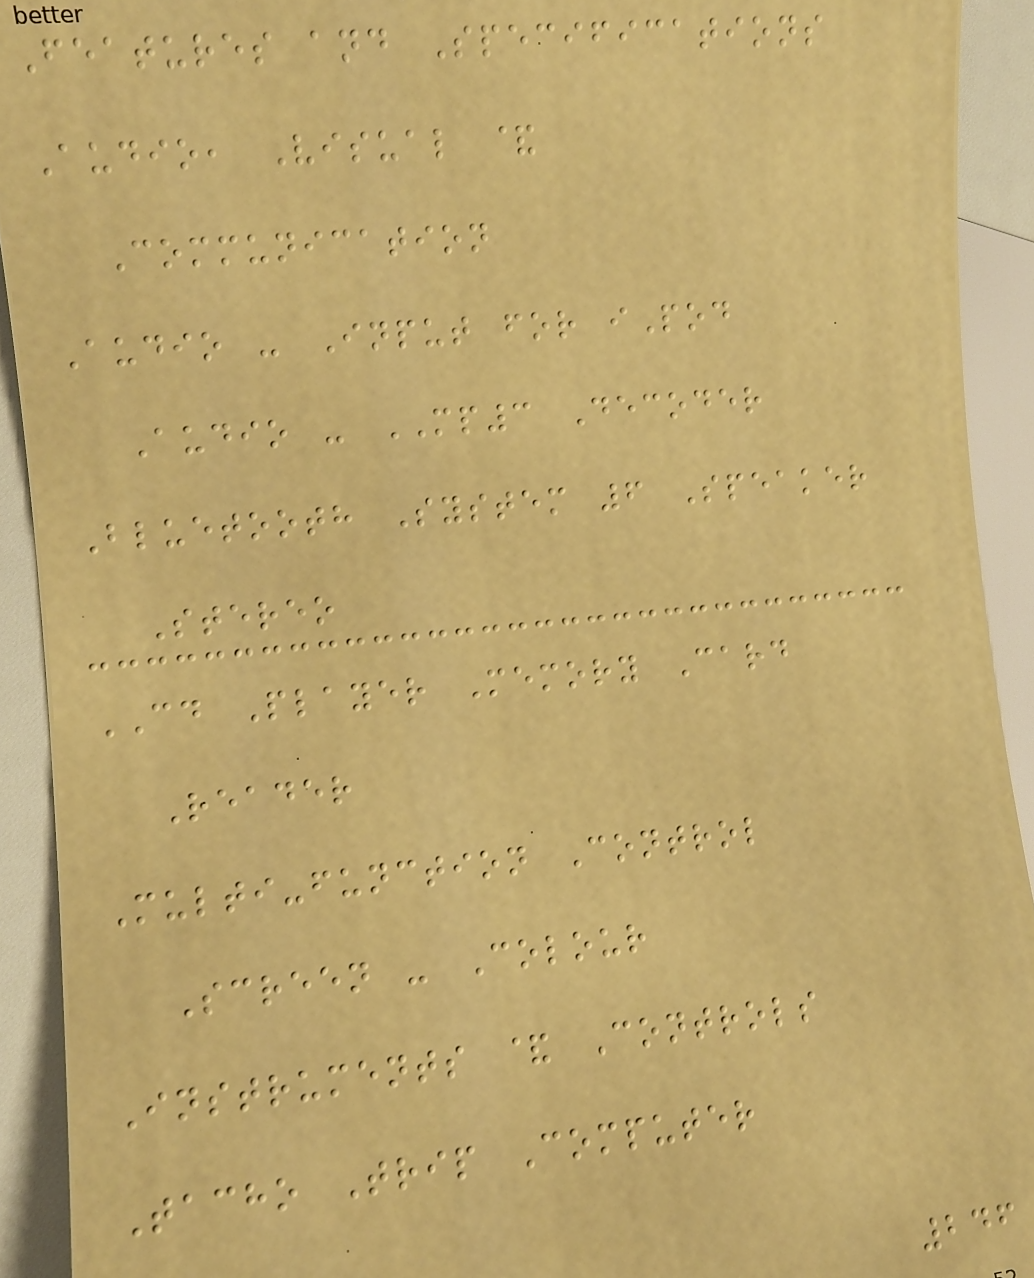Features and Specifications
Audio, Visual &
Communication
Audio - Input for iPod
Audio - MP3 Decoder
Bluetooth System 6 Speaker
Stereo
CD Player Memory Card
Reader
Multi-function Control
Screen - Colour
Instruments & Controls
Tacho Trip Computer
246
